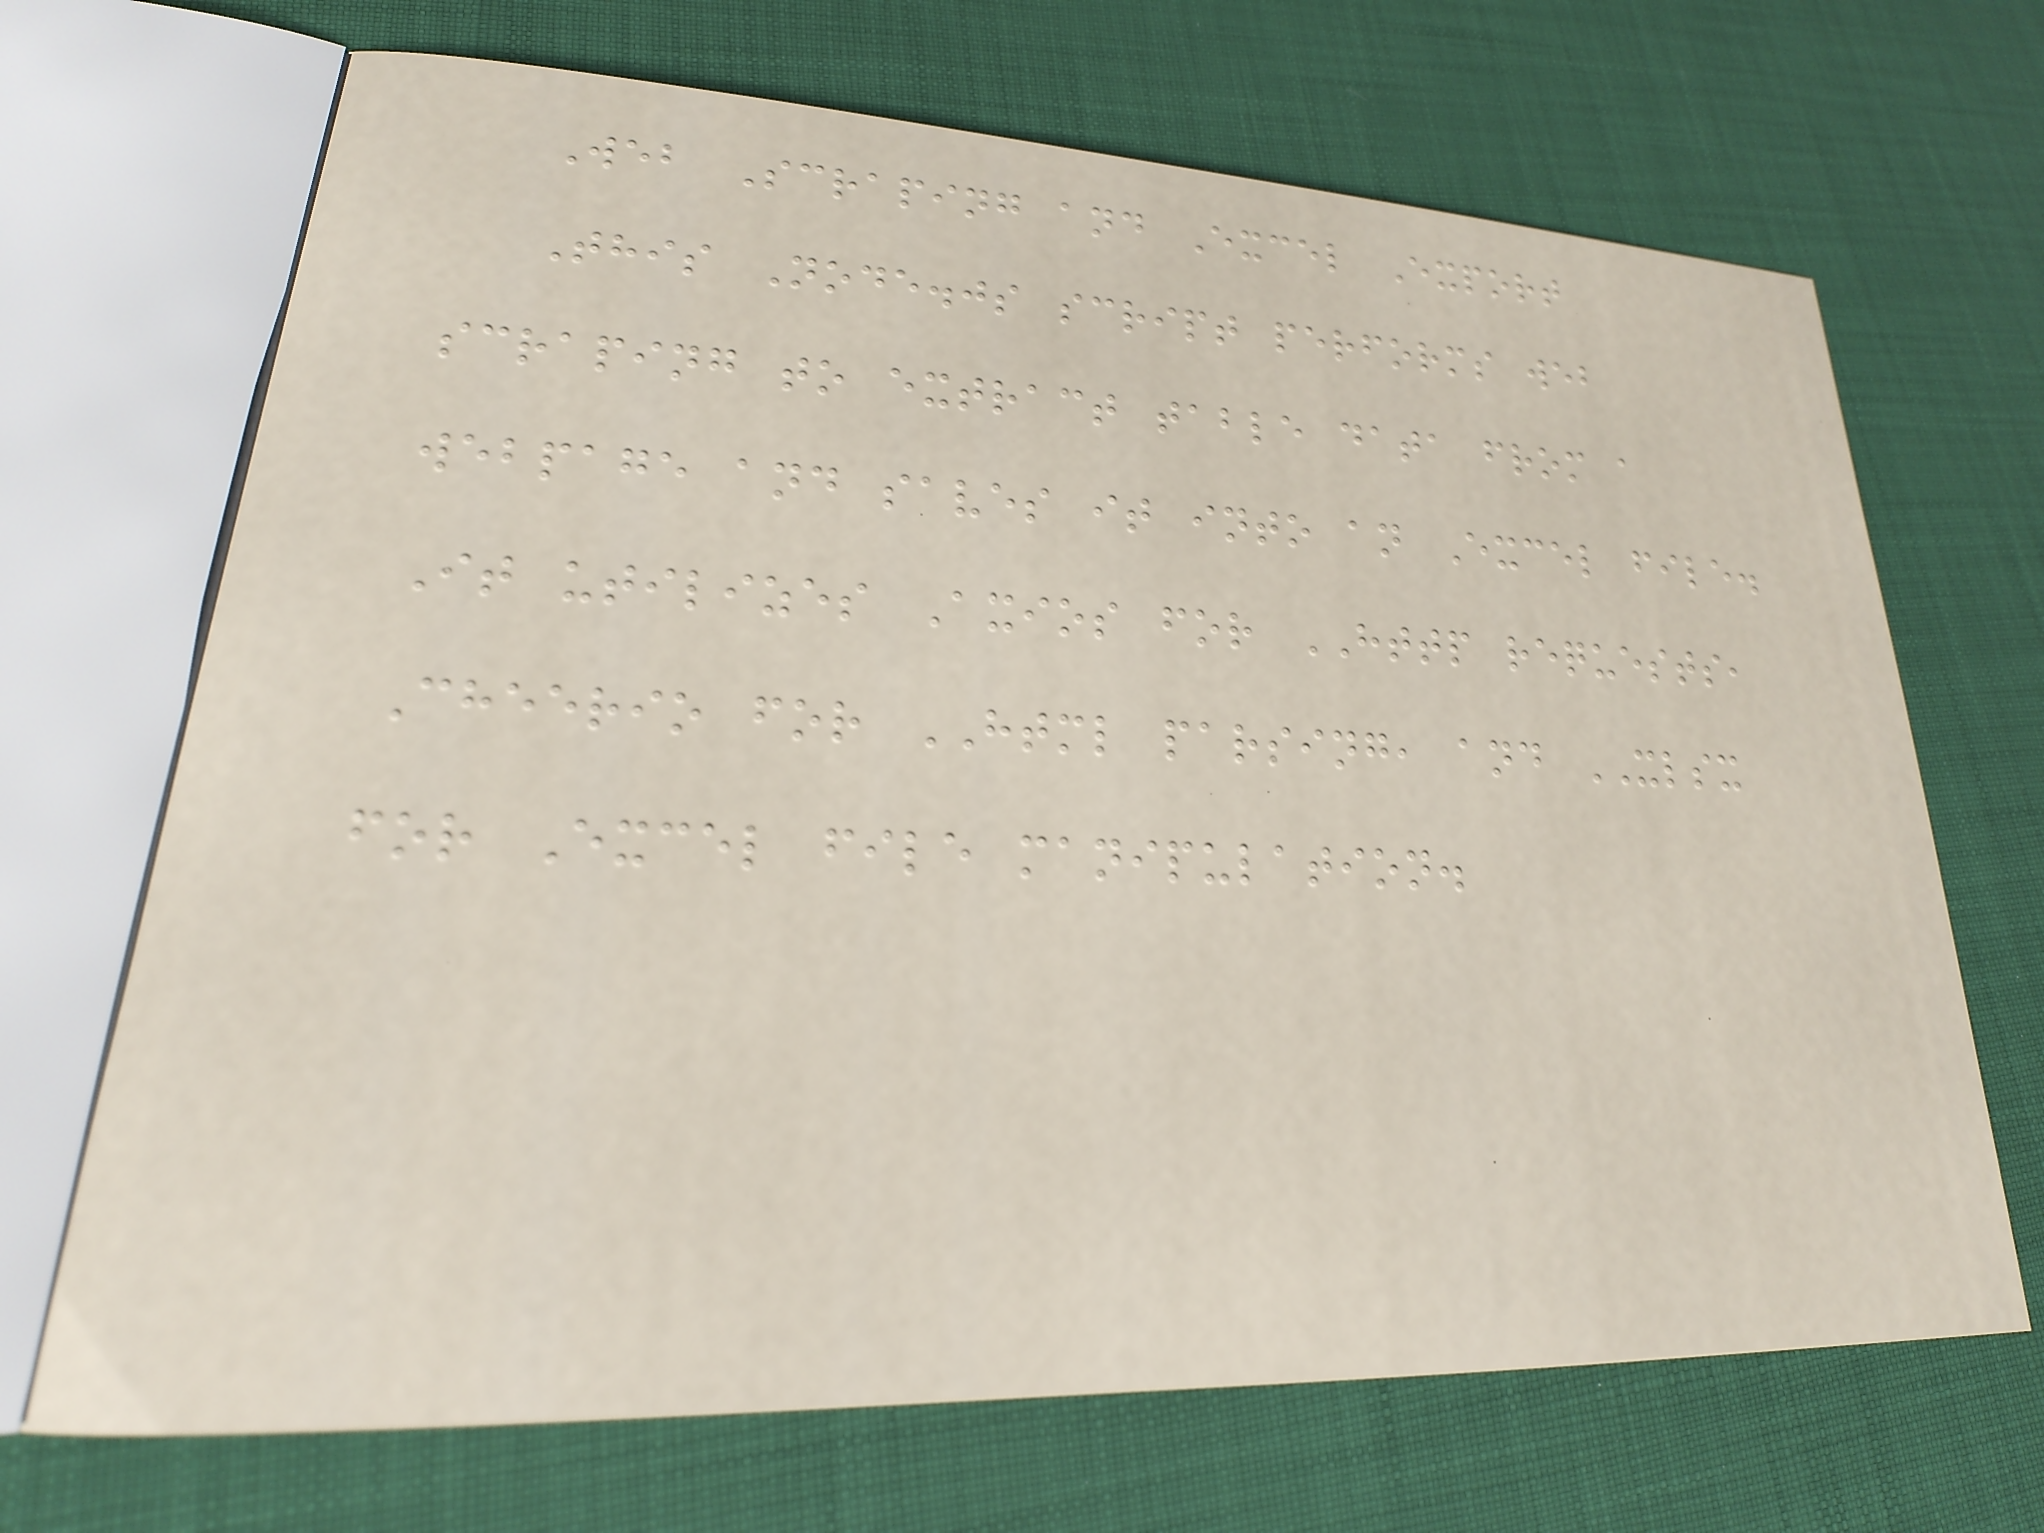Web Scraping and Excel Export
This Node.js script performs web
scraping to extract table data from a
webpage and saves it into an Excel file.
It utilizes Axios for HTTP requests,
Cheerio for HTML parsing, and XLSX
for Excel file manipulation.
